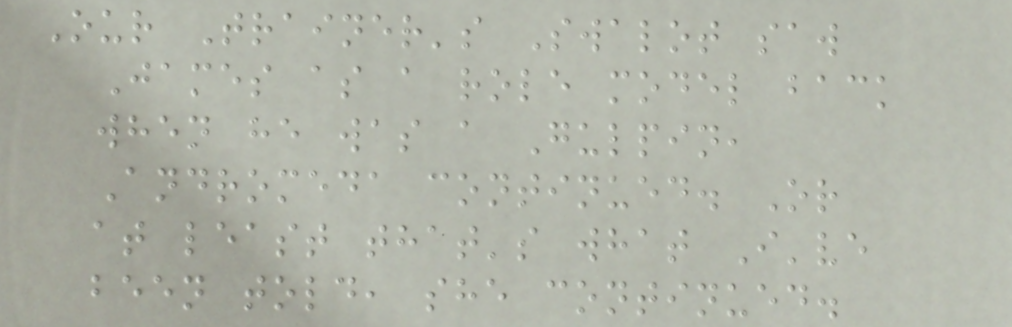Our Trainer's Swalot saw
James as a role model back
when he was a Gulpin,
Andromeda continued. Or
at least that's what I've
been told, she continued.
